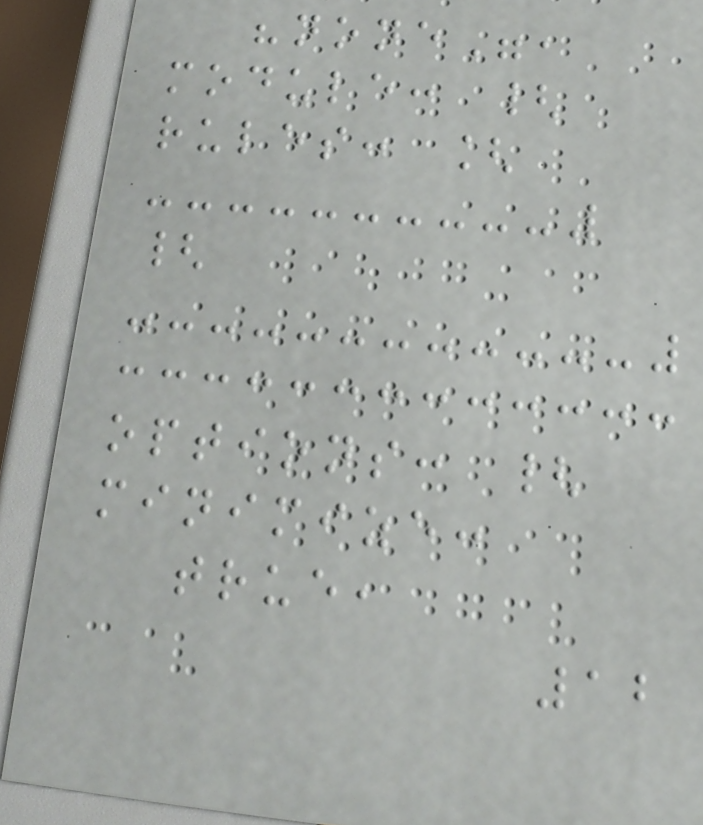"none",
module: {
rules: [
{
options: {
minimize:
true,
12
